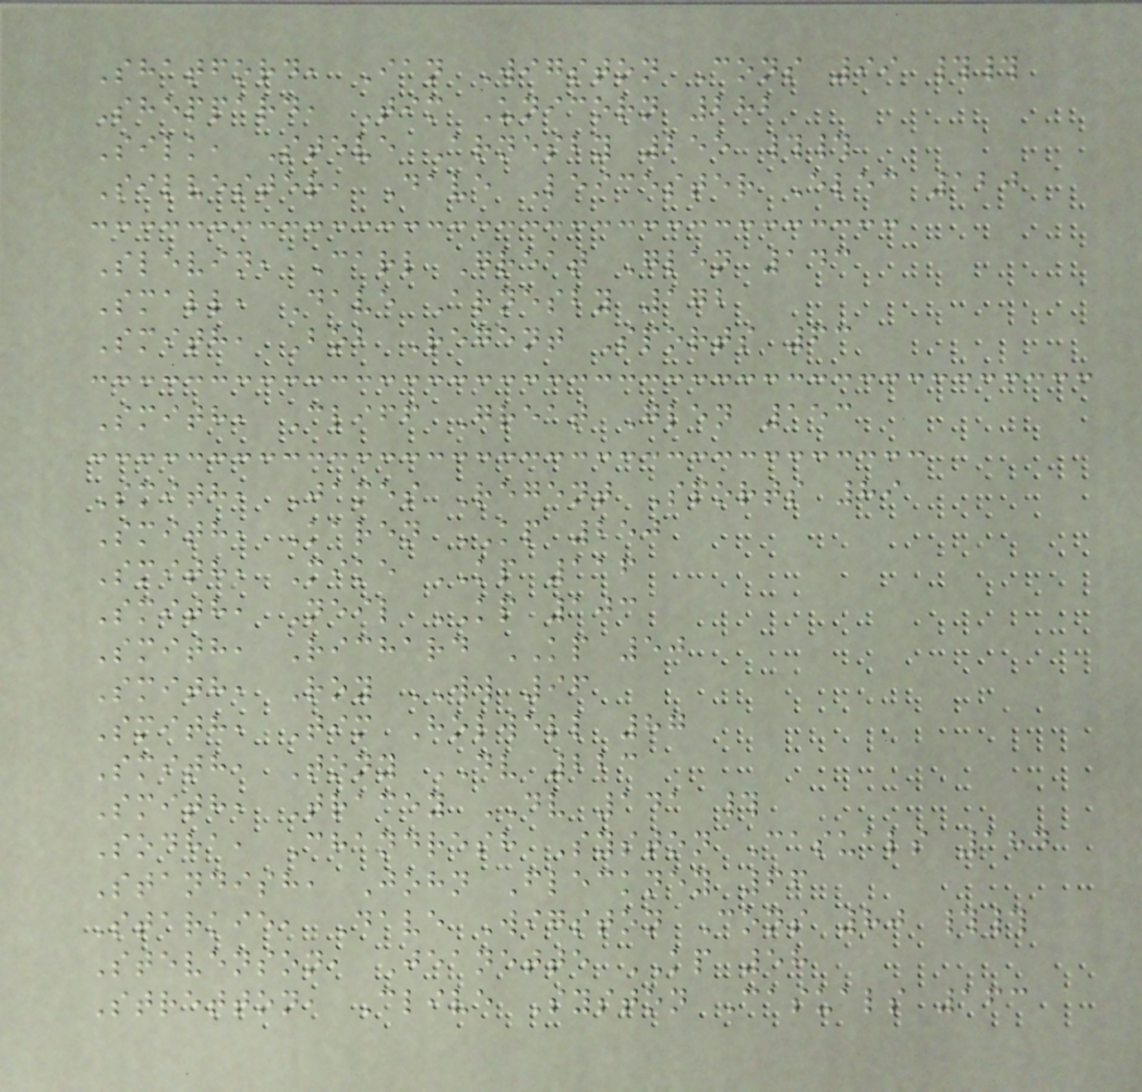Shatford, Ian Wigston Cons 99 ##
Sheppard, Tim Unicorn 282
Silk, Steve Arnesby 255 ##
Silvester, Dave Leicester Elec 120
Slevin, Carl Great Glen 143
Small, Dave Arnesby 172
Smith, Bob Regent Sports 63
Smith, Cliff Great Glen 153
Smith, James Regent Sports 89
Smith, Karen KP 250
Smith, Mike KP 116
Smith, Neil KP 103
Smith, Richard KP 50
Smith, Roy WW 96
Smith, Tim Holwell 87
Smith, Tony DV 223
Smith, Tracey DV 141 #
Sodha, Chandresh Syston Casuals 184
Standish, John Fleckney 66
Starkie, Dave Wigston Cons 80 ##
Stevenson, Jeanette KP 58
Stretton, Clive Syston Casuals 163
